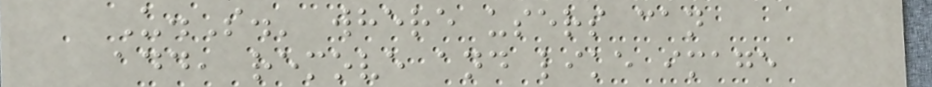U.S.' where users can
add, remove and like image
